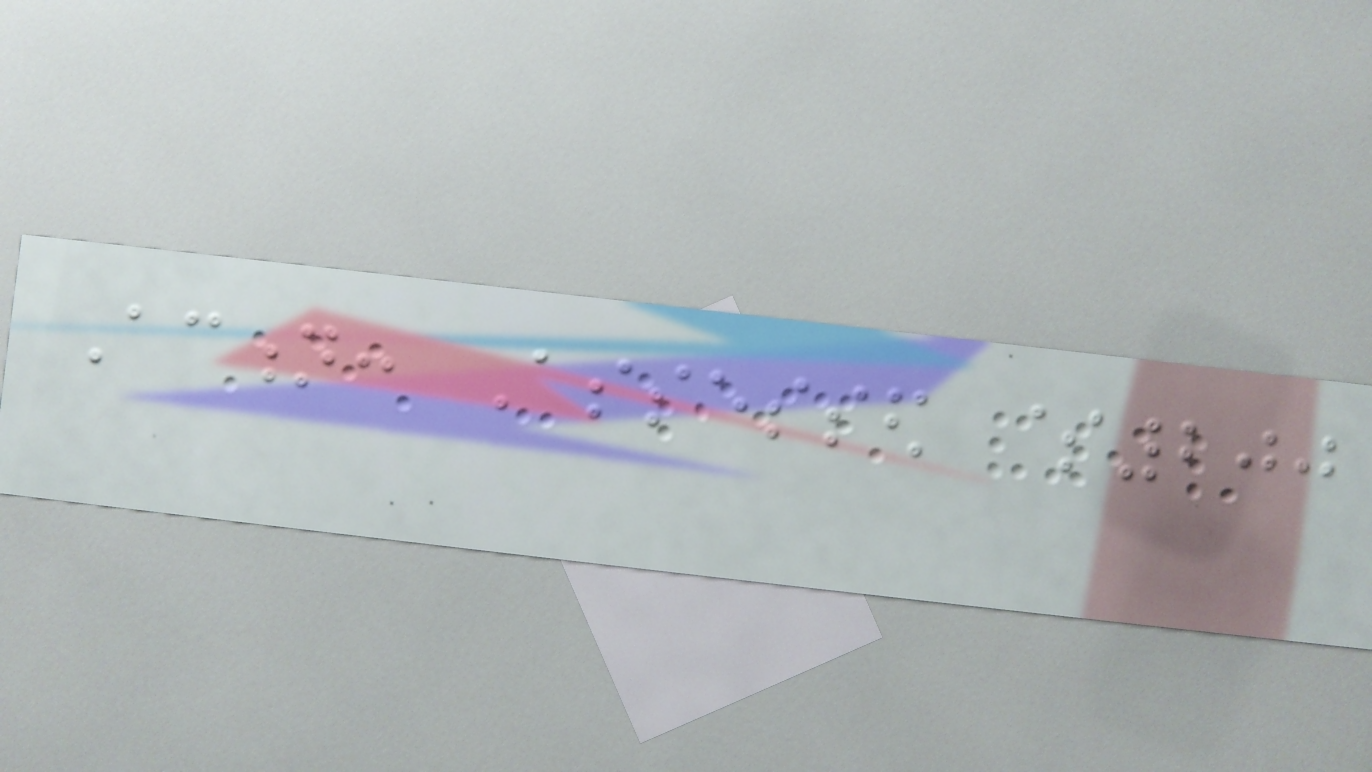Action: Assessed $200
